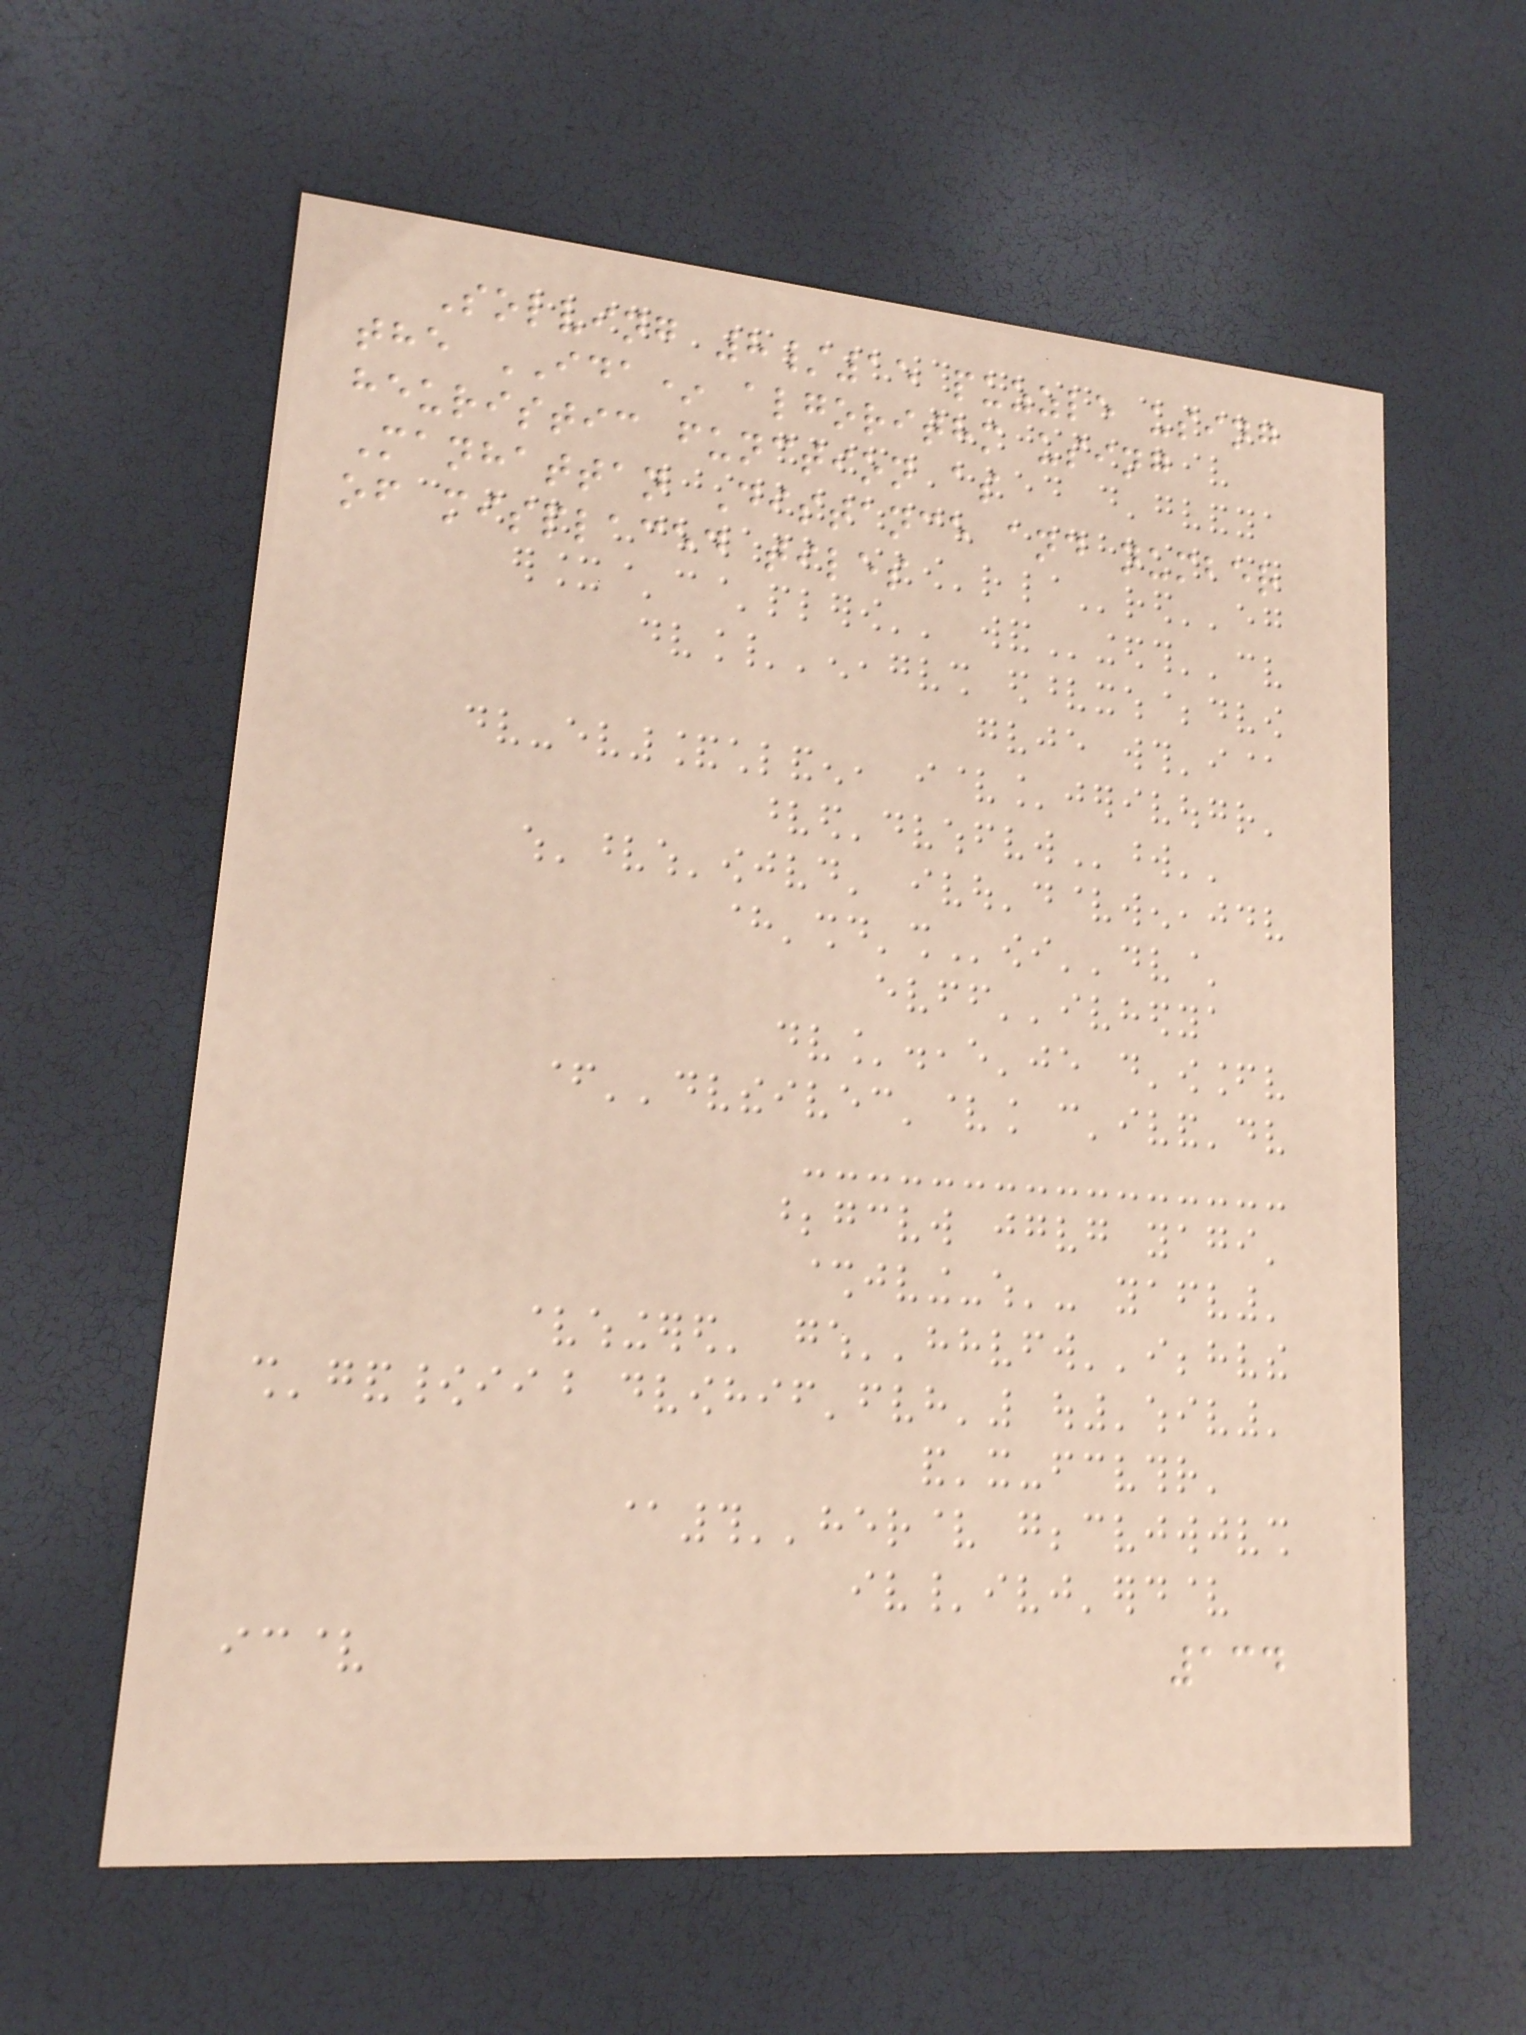Solving 8/15 puzzle using
the IDA* algorithm using
heuristic function as
Manhattan Distance and number
of misplaced tiles
134
